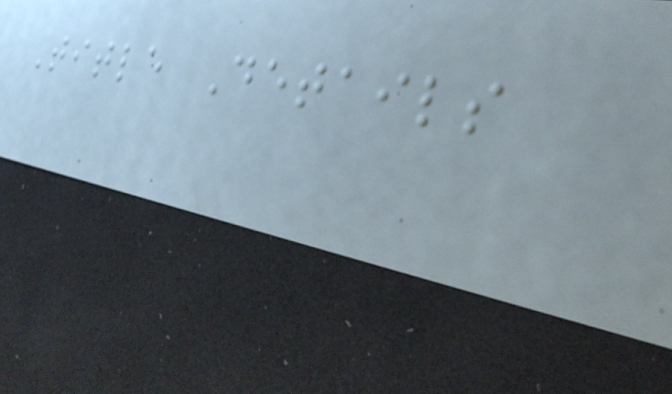Title Details
